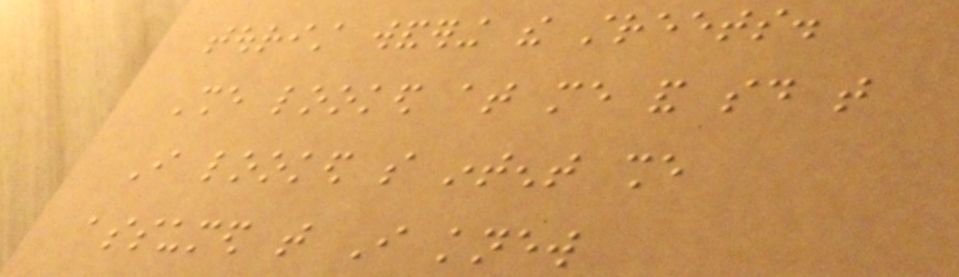tourist wandering the streets.
She looked at me and said that
I looked so intent she
assumed that I knew
